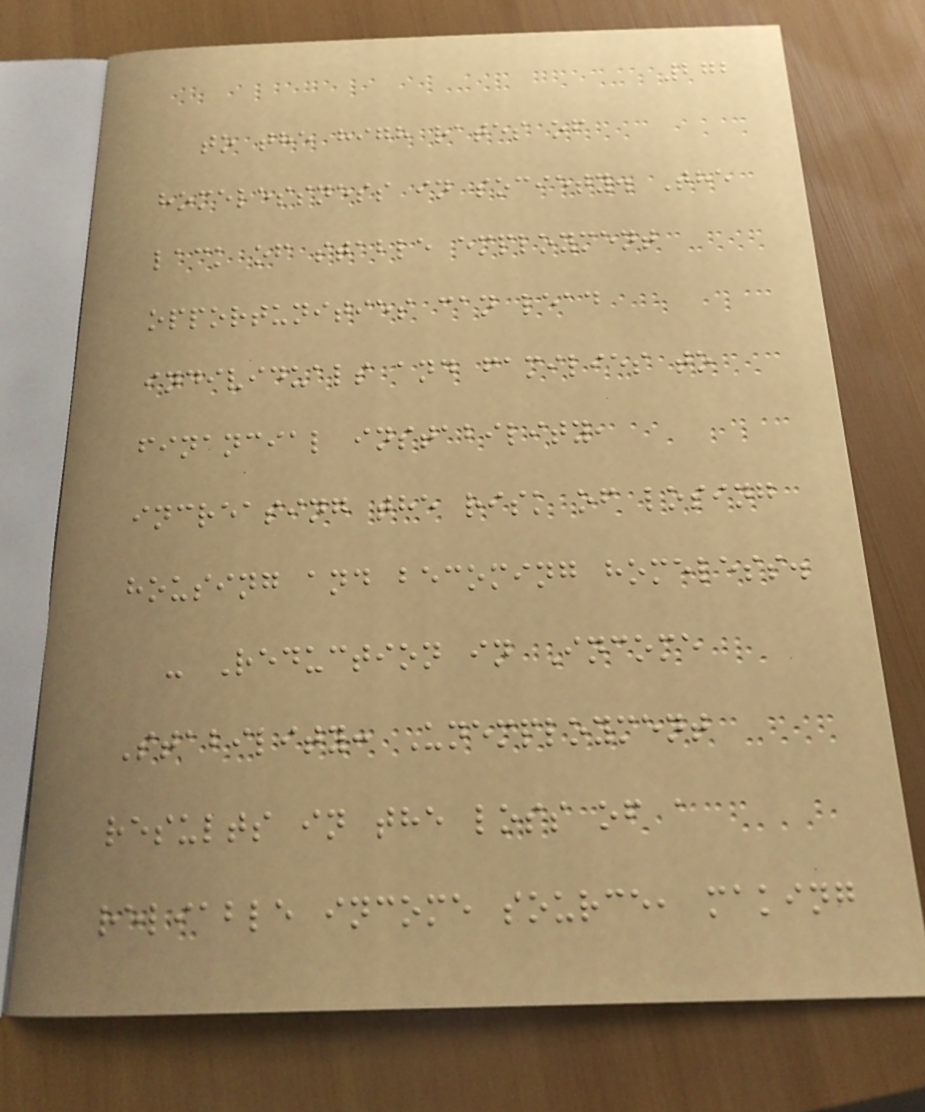272
to the high rates of
homelessness in society. The
lack of stable employment
opportunities can lead
individuals and families to
financial instability,
increasing the risk of losing
housing and becoming homeless.
- Reduction in Income
Stability: Unemployment
results in the loss of a
reliable income source, making
